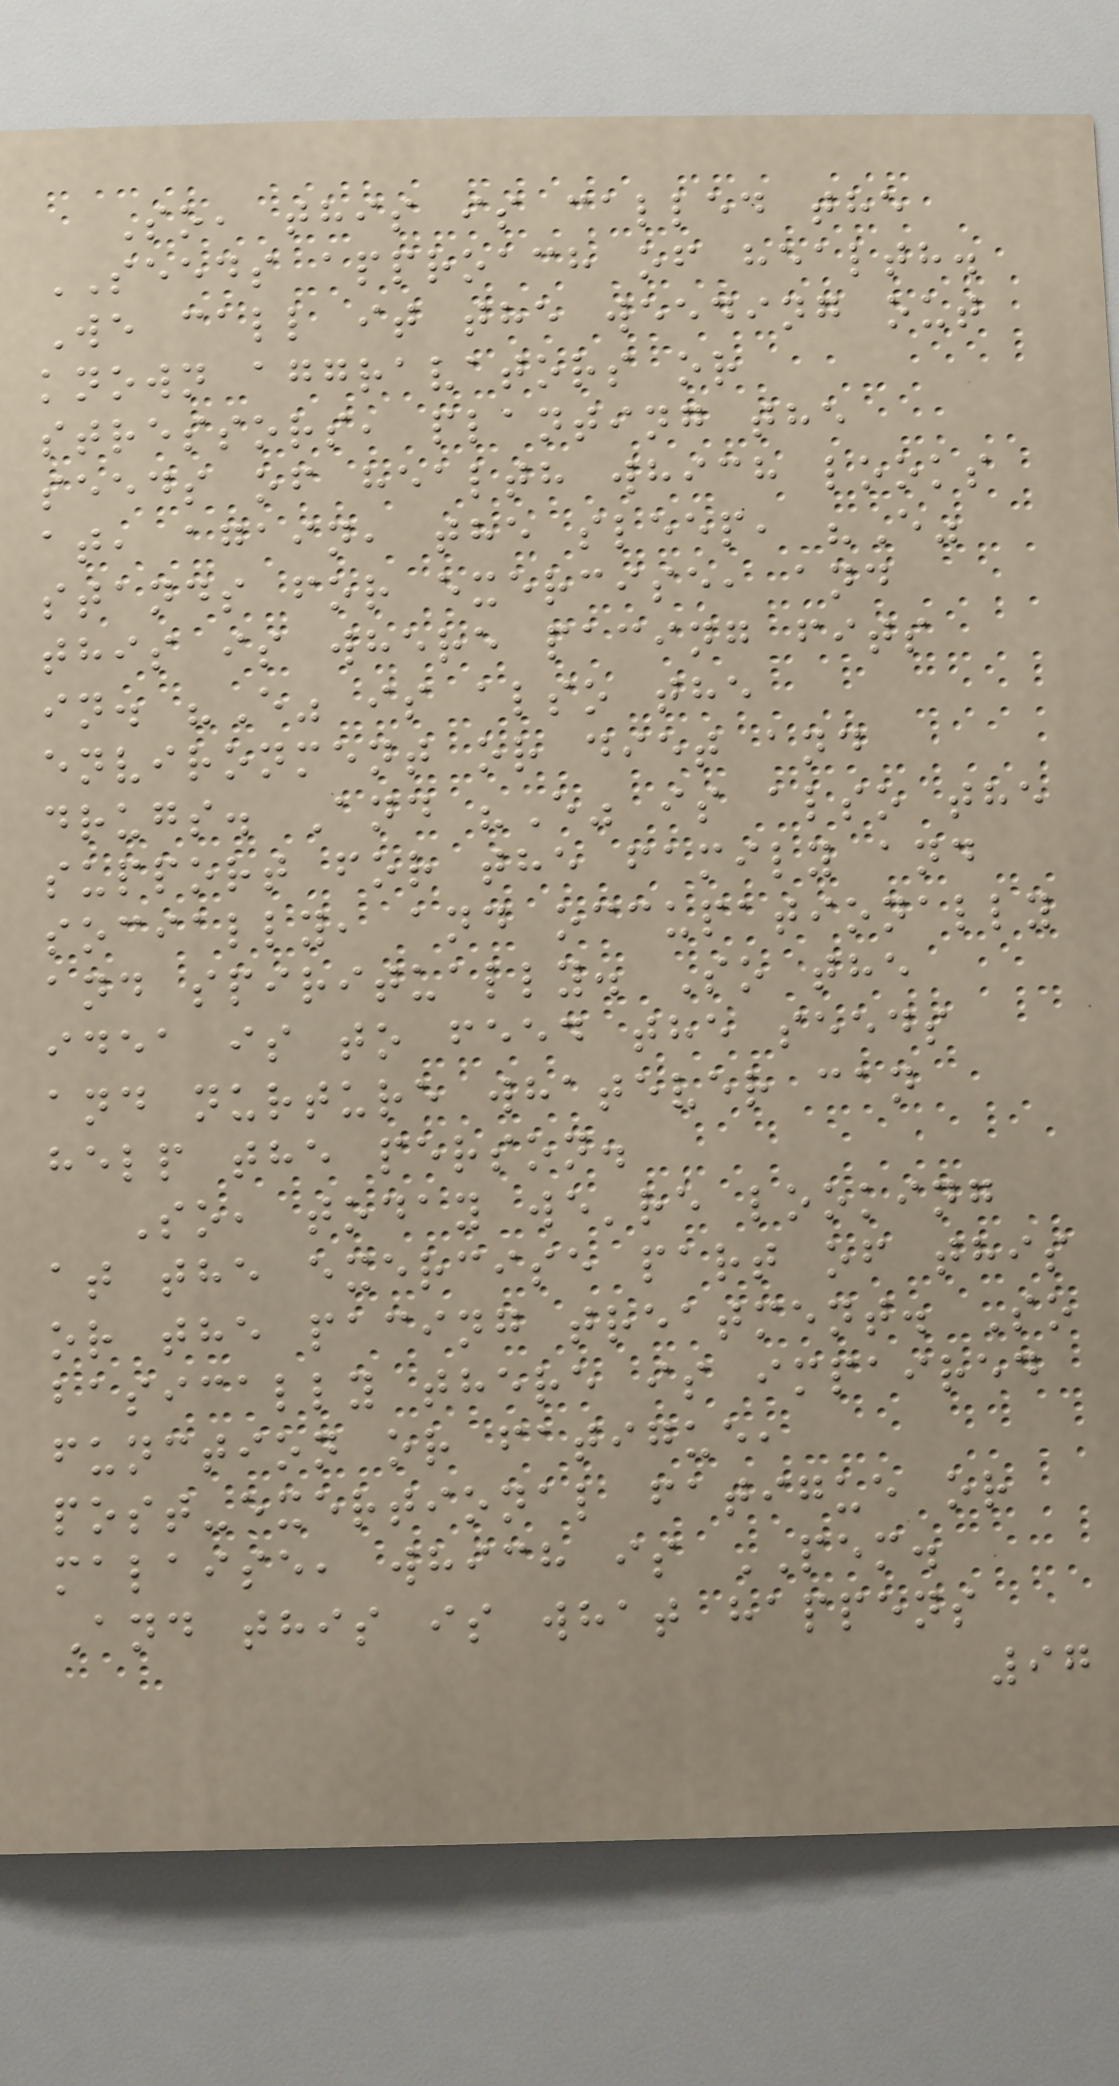So, this is called the
SEEDS approach of health.
We call it the weeding out
known aggravators or
stressors, planting the
seeds of health which looks
at, again, the sleep, "E"
stands for exercise, and
this is where pacing fits
in. "E" is also the
environment or diet and
drugs. And "E" is also the
support for the family and
socially, and occupationally
and spiritually. So the
idea is to feed the seeds
and nurture whatever can
help the person.
So, today we're looking
at the exercise part of this
or the pacing treatment. So
basically there is impaired
function or fatigue,
post-exertional fatigue or
malaise, which is PEM.
And this is what happens
97
